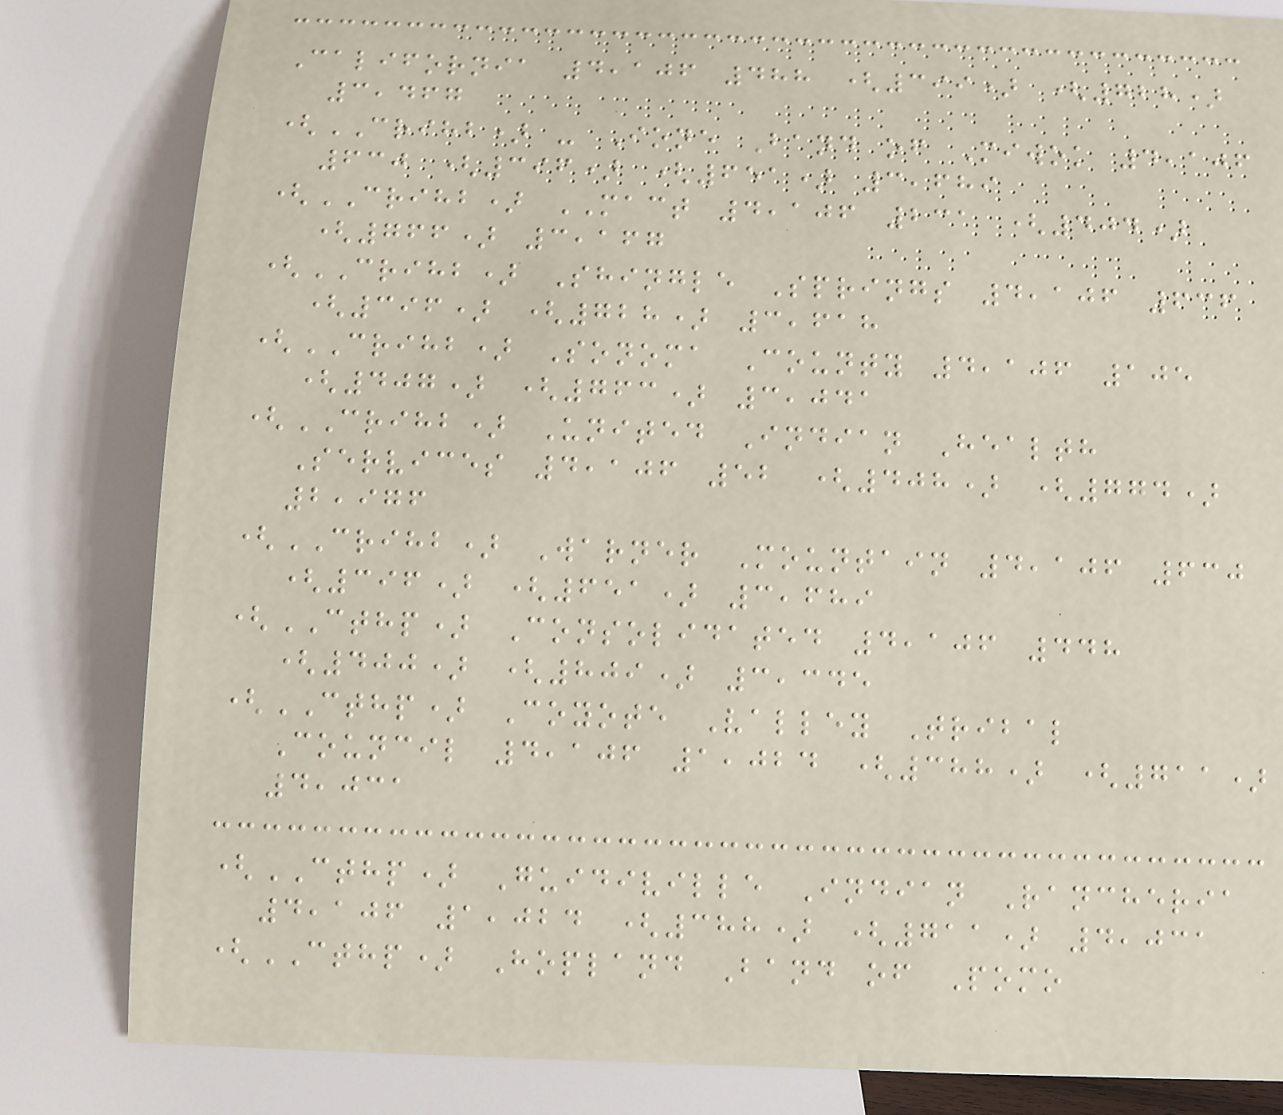California 4,106 488 (399) (728)
3,467
(CRIHB) - Ione Band of Miwok 4,106
630 (396) (651) 3,689
(CRIHB) MACT 4,106 231 (404)
(766) 3,167
(CRIHB) Shingle Springs 4,106 636
(396) (728) 3,618
(CRIHB) Sonoma County 4,106 105
(407) (763) 3,041
(CRIHB) United Indian Health
Services 4,106 52 (408) (774)
2,976
(CRIHB) Warner Mountain 4,106 630
(396) (651) 3,689
(CTHP) Consolidated 4,106 448
(400) (809) 3,345
(CTHP) Coyote Valley Tribal
Council 4,106 1,024 (388) (711)
4,031
(CTHP) Guidiville Indian Rancheria
4,106 1,024 (388) (711) 4,031
(CTHP) Hopland Band of Pomo
